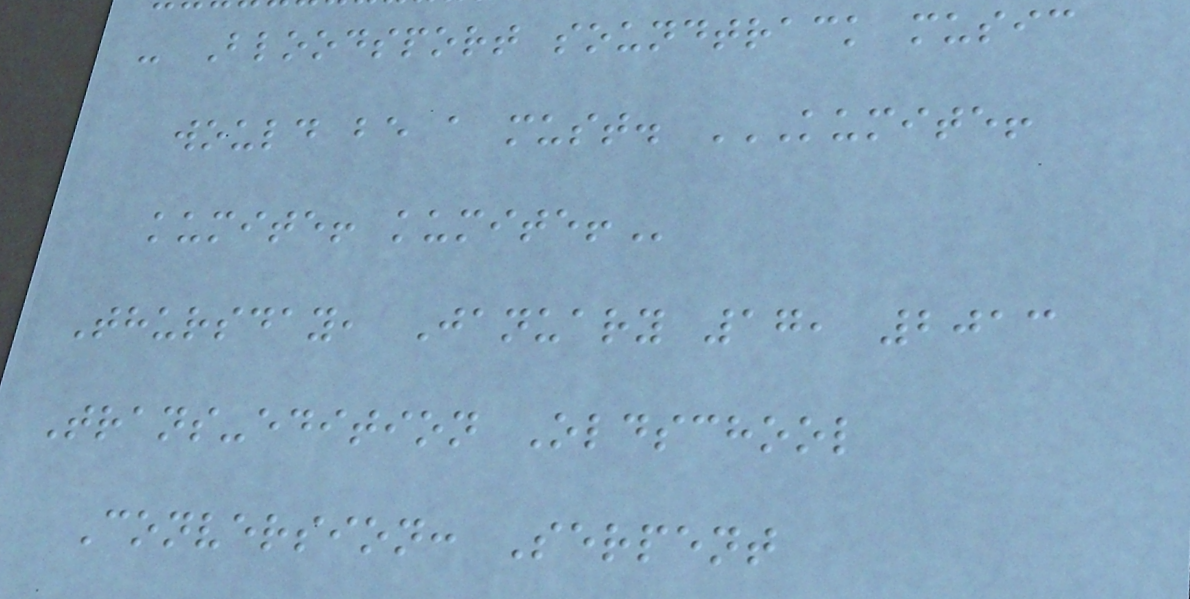- Bloodsport soundtrack music
would be a must. KUMITE!
KUMITE! KUMITE!
Thursday, January 17, 2013
Trans-edition Oldschool
Conversion: Serpent
